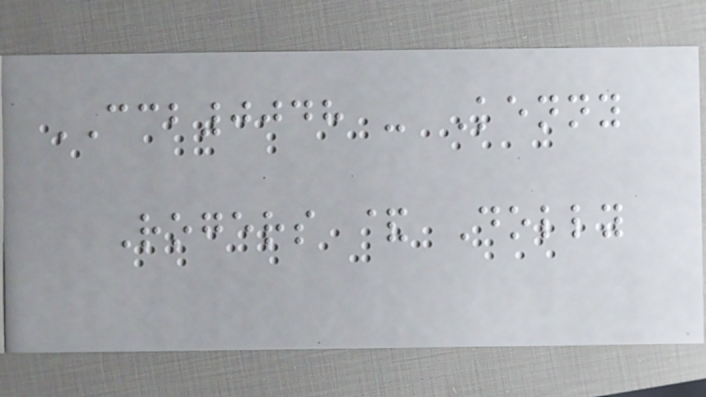CCB0048 - Kenny
Rogers & Dolly
